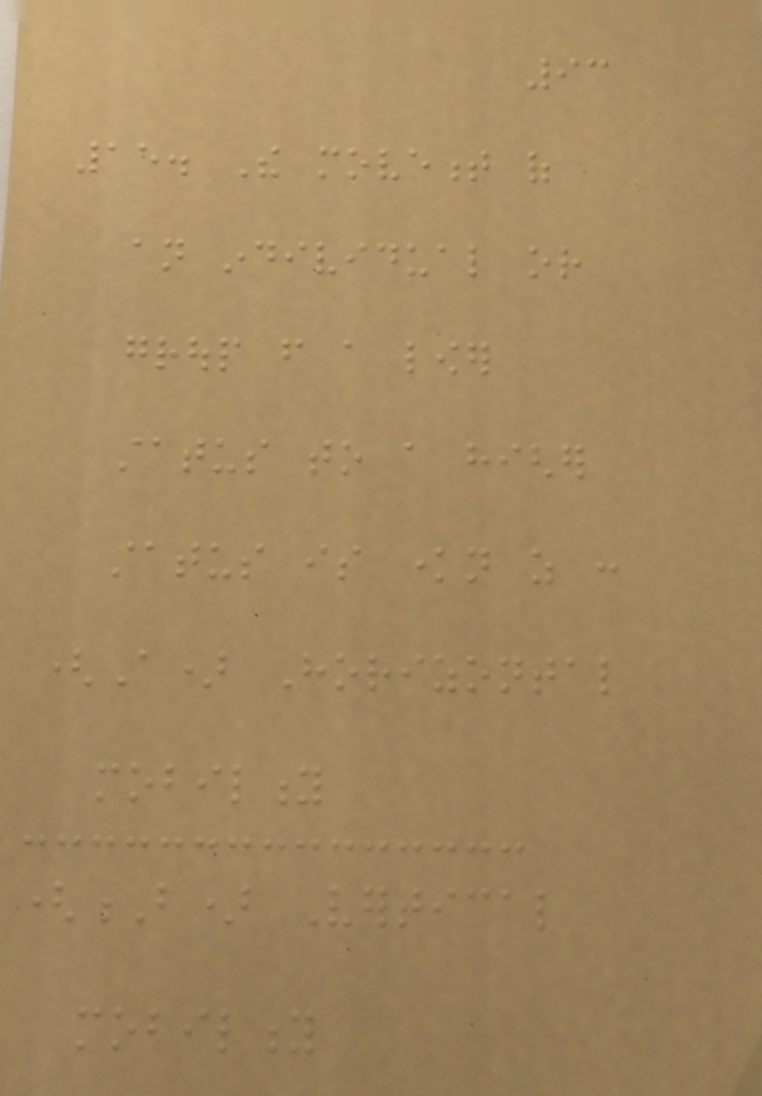93
15. The movement of
an individual or
group from a lower
status to a higher
status is known as :
(A) Horizontal
mobility
(B) Vertical
mobility
